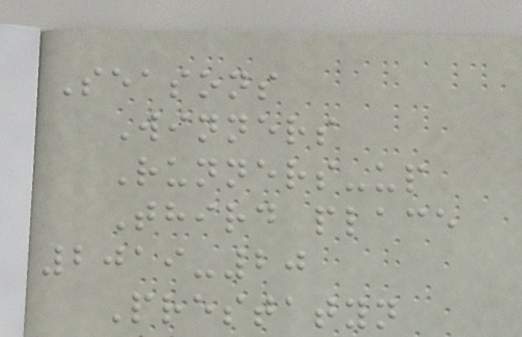Seasons
Winners
Runners-up
Third place
2019-20
Prestatyn
